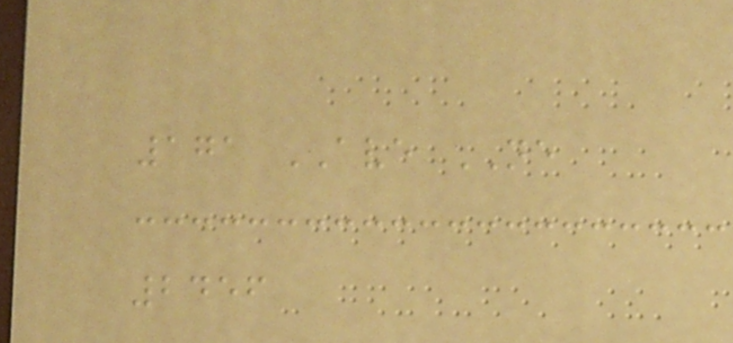171 AVE NE
2456
